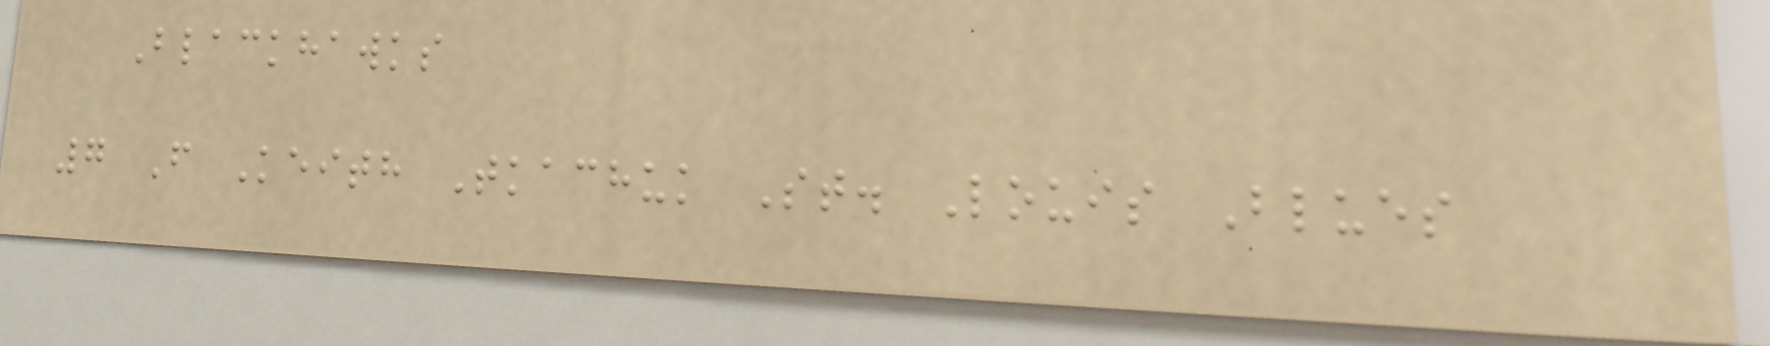Blackhawks
7 F Keith Tkachuk St. Louis Blues
